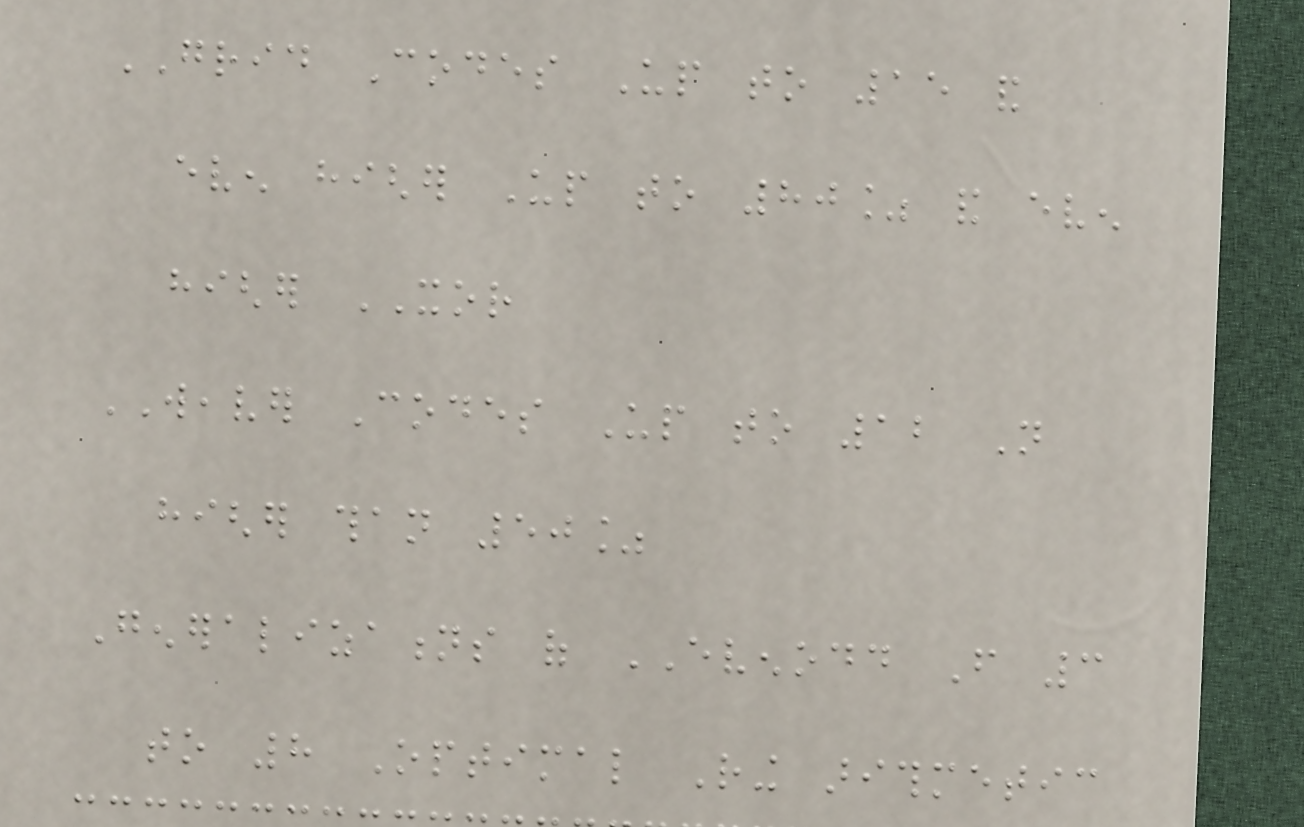GRID Codes Up to 15 and
even higher Up to 80% and even
higher XOR
WEAVER Codes Up to 12 Not
higher than 50%
Generalizations of EVENODD From 3
to 8 Optimal Ring arithmetic
